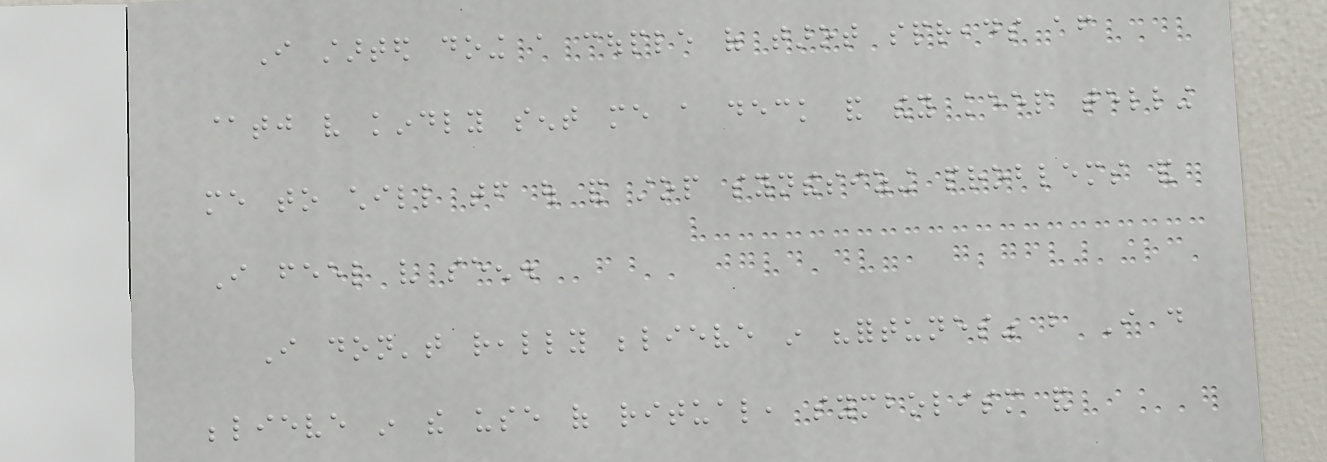I started doing a couple of tarot spreads after
@tj very kindly sent me a deck and they keep telling
me to chill tf out and stop synthesizing problems and
I feel very seen.
I don't really believe in "fortunes" but I do
believe in the use of ritual, symbolism and
